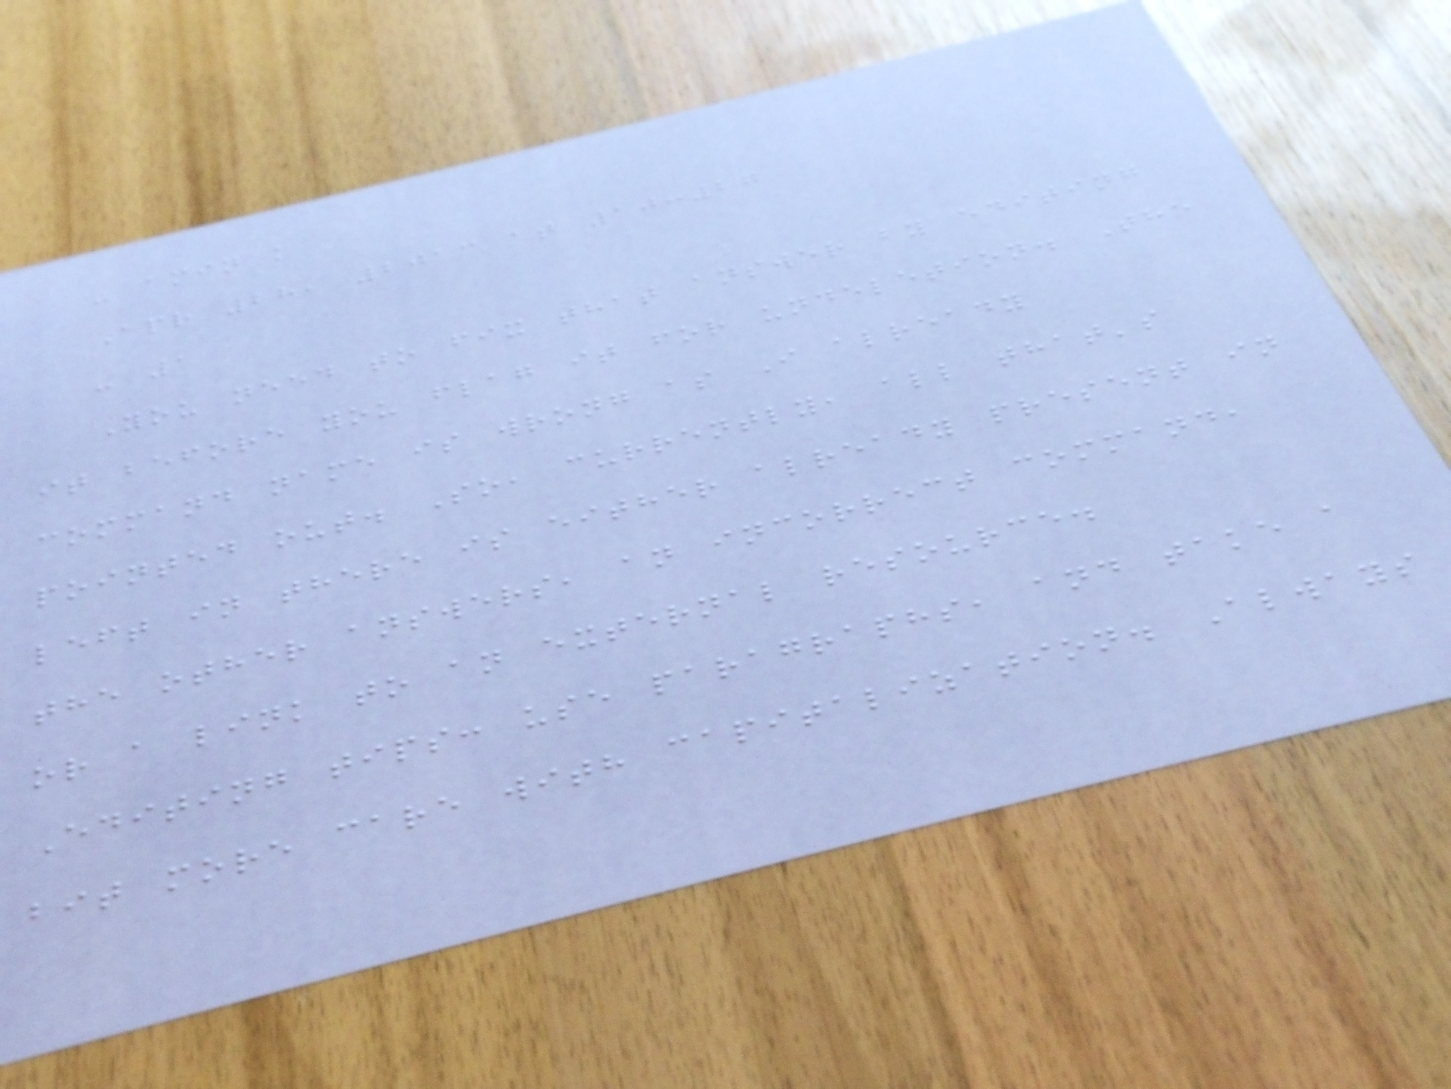- amin k
Apr 28, 2013 at 10:27
- 1
You need to fix that answer by editing
it before you flag it for undeletion. The
command name is wrong as I already
pointed out. So, currently, all that's
left in there is either already present in
the other answers, an incorrect command,
or a link to an external resource.
Editing tips: use paragraphs, and take a
bit more care with capitalization. Always
